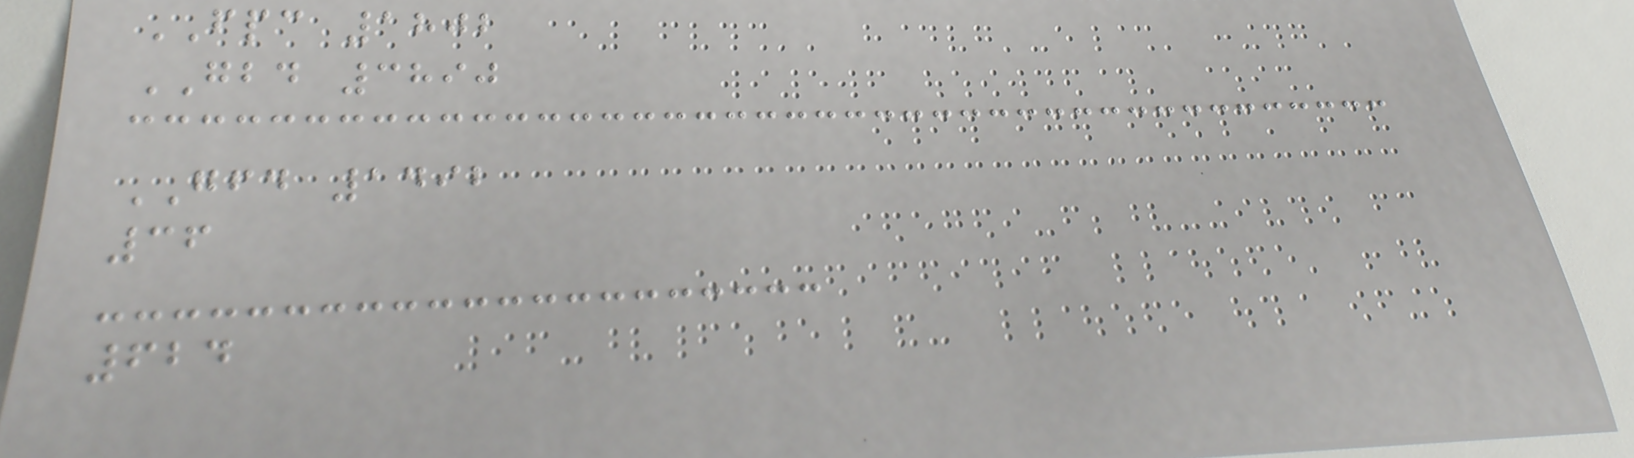FPC 1802
GBD 3890
GFD 1492
36
624
